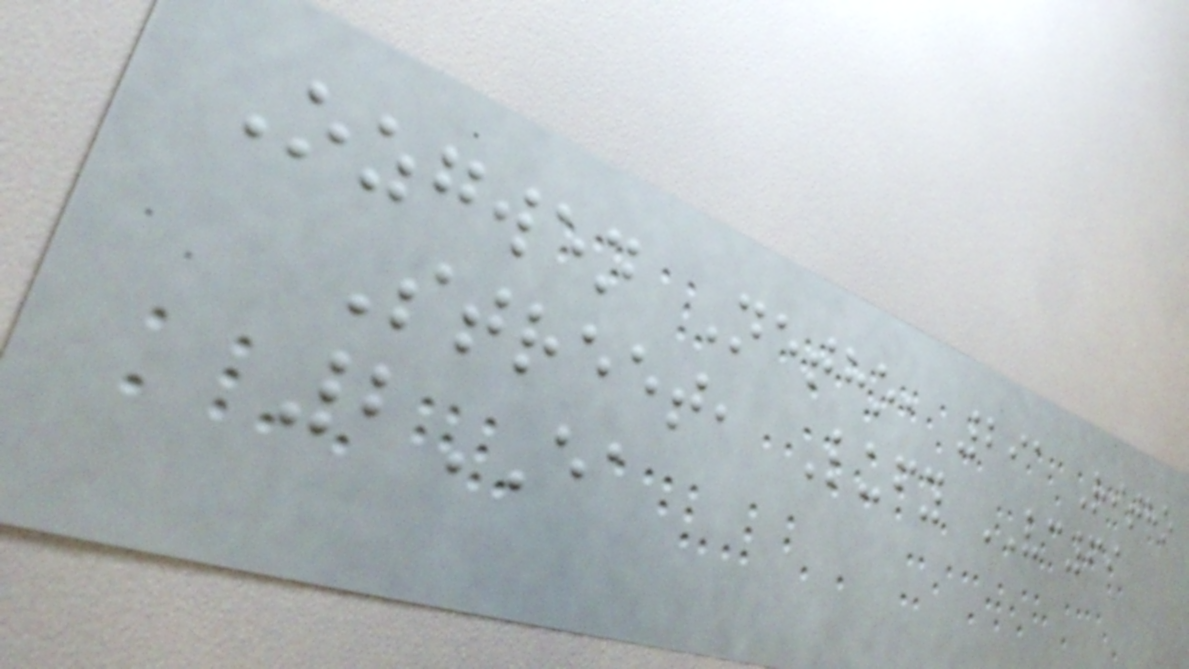Ozgwen Netho, 291 Ritho
Street, Lufy VC69
2EA
